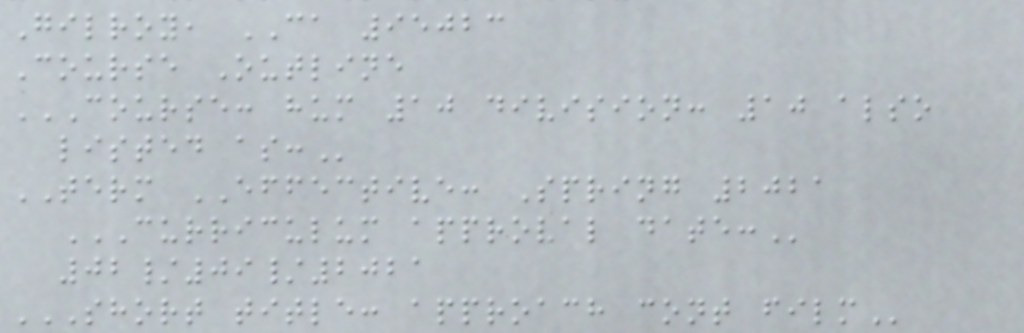Gilroy, CA 95023
Course Outline
COURSE: HUM 10 DIVISION: 10 ALSO
LISTED AS:
TERM EFFECTIVE: Spring 2021
CURRICULUM APPROVAL DATE:
02/09/2021
SHORT TITLE: APPROACH CONT FILM
